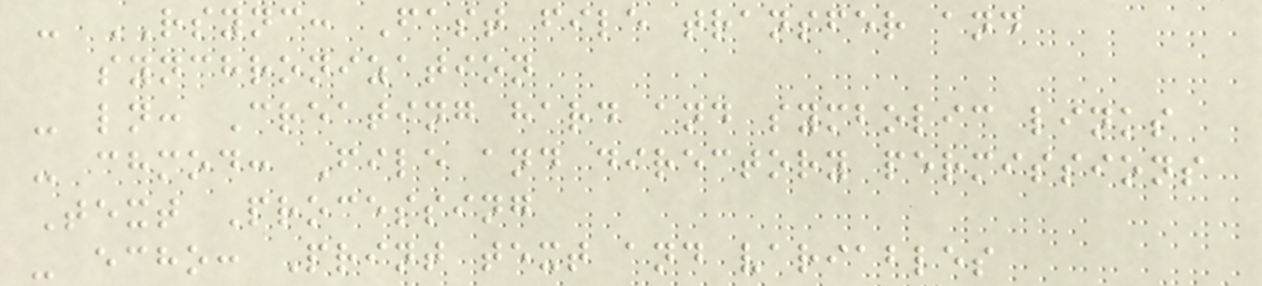- RSYNC: Fast file transfer and
synchronization
- ln: Creating hard and symbolic links
- chmod: File and directory permissions
Text Processing
- echo: Print text and variables
